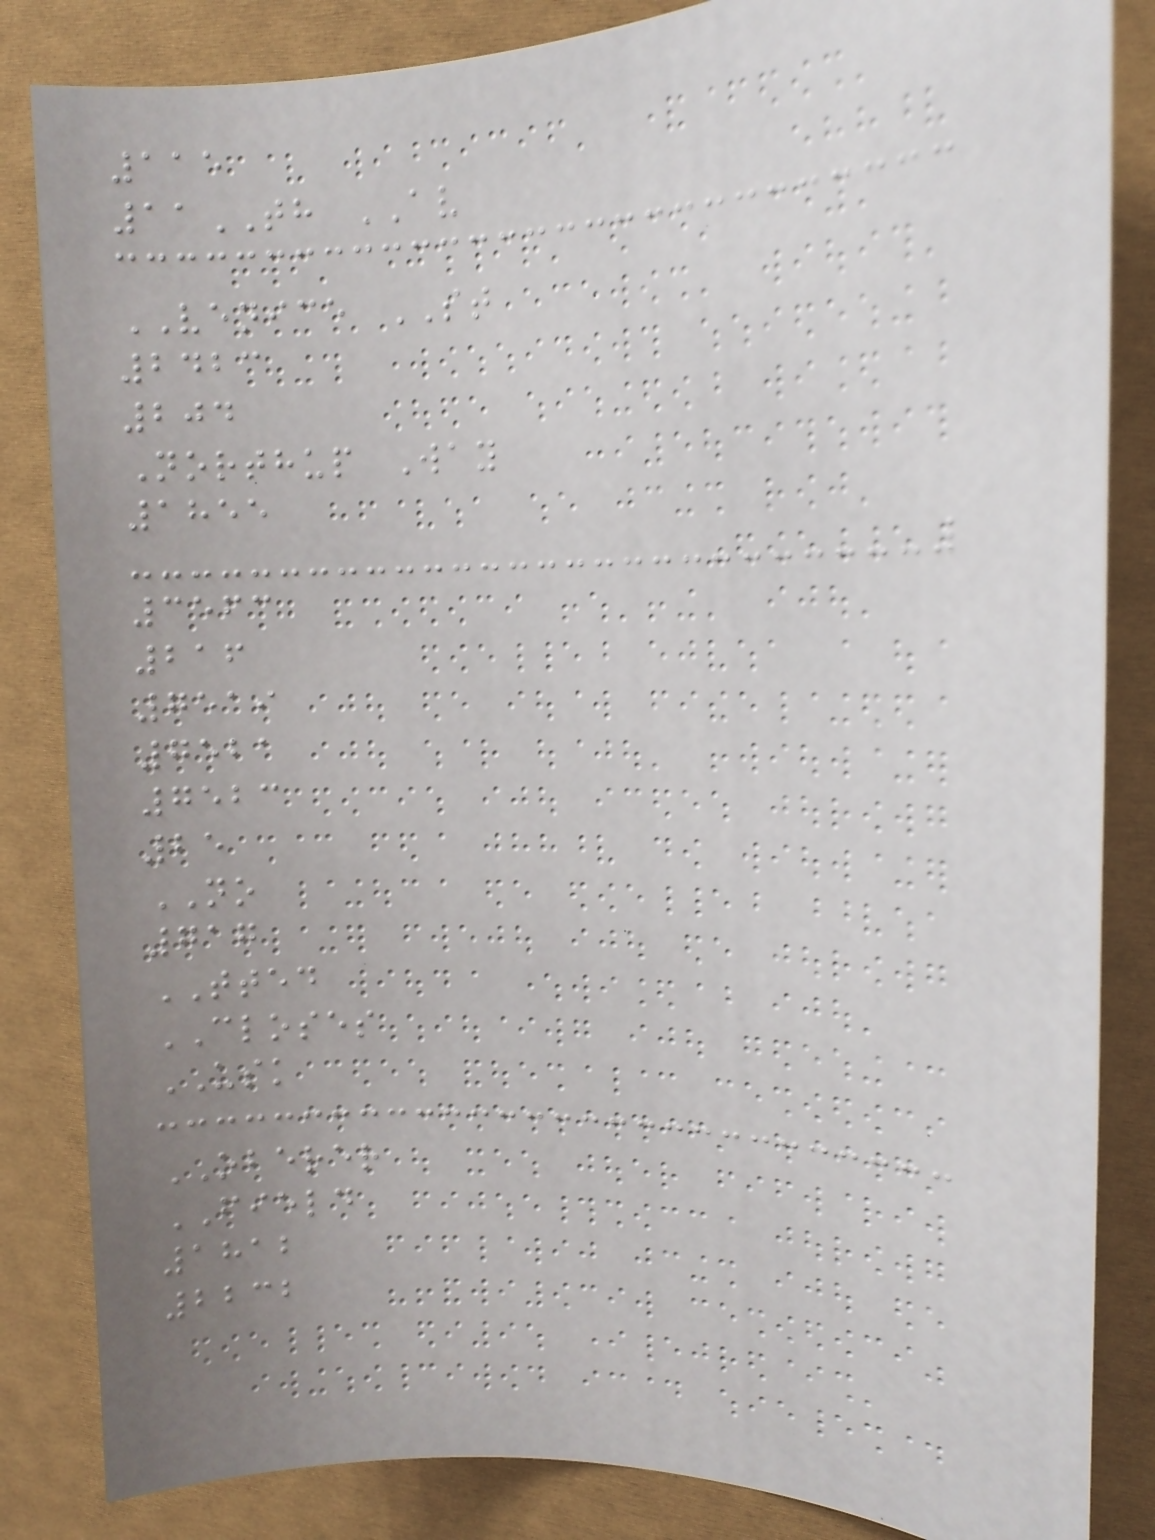115
11TH AV
VENICE ST
2423
204
Northup Way
1855
3563
216
7519
7521
7523
25
NO
717
TTED
CLOSES
USK
OBERER
FIELD
1812
2232
